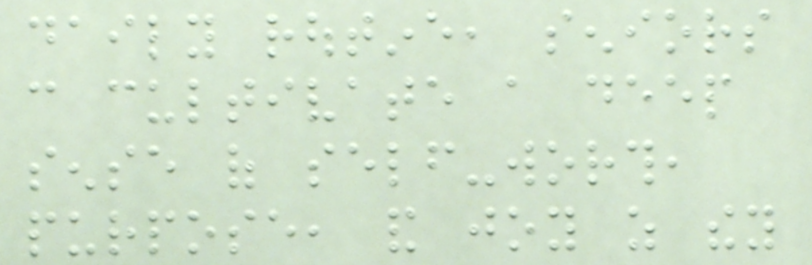daily routine, seniors
can cultivate a deep
sense of self-worth,
purpose, and joy as they
